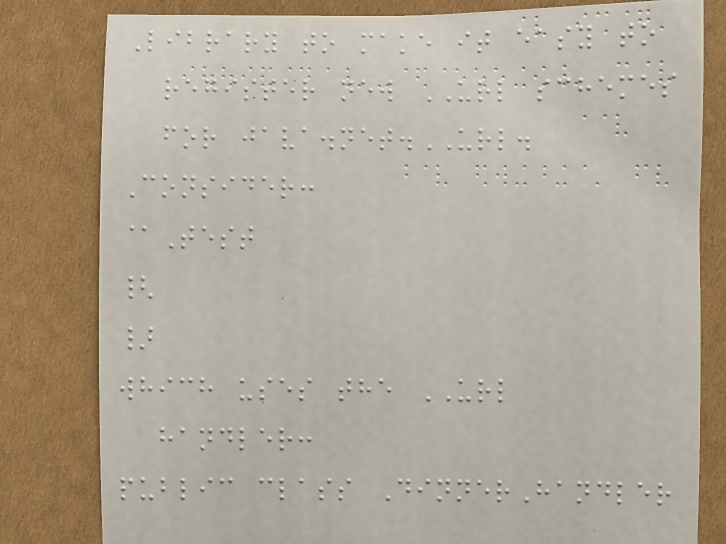Library to make it easy to
register new URL schemes
for java.net.URL.
Consider:
@Test
{
}
which uses the URL
handler:
public class DinnerHandler
